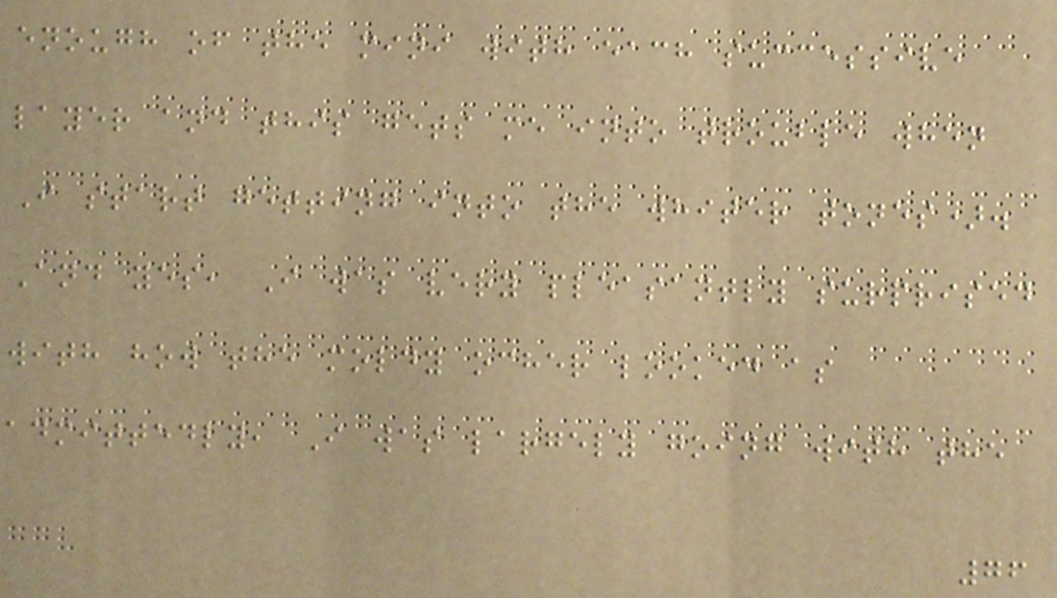enough of the mini with each successive
layer and this gets me into trouble when
I start getting into the whiter tones).
And yes, I was very pleasantly surprised
with how the moldy ocher looked as
admittedly, I was largely going with the
76
